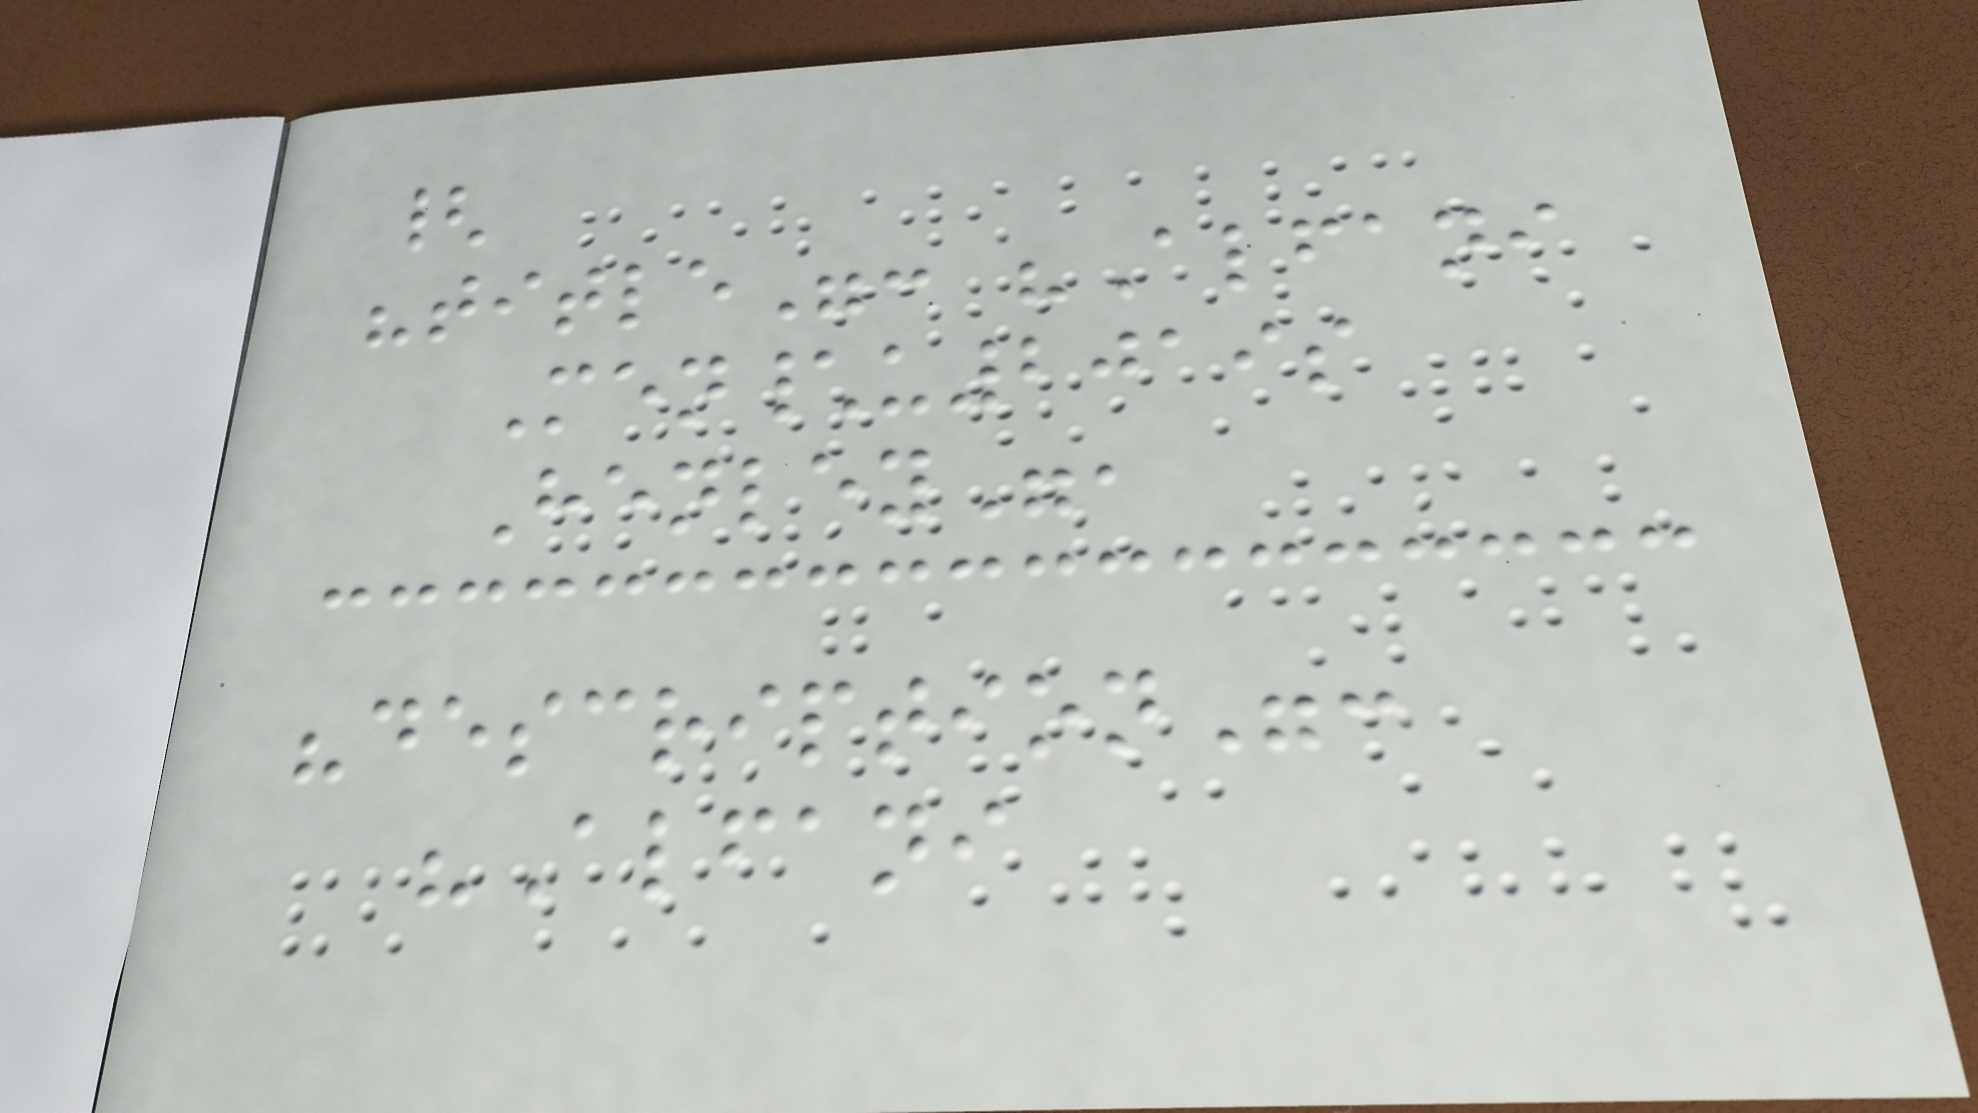{
"title": "Alfani
Men\u2019s
Henley",
"description":
"Alfani
